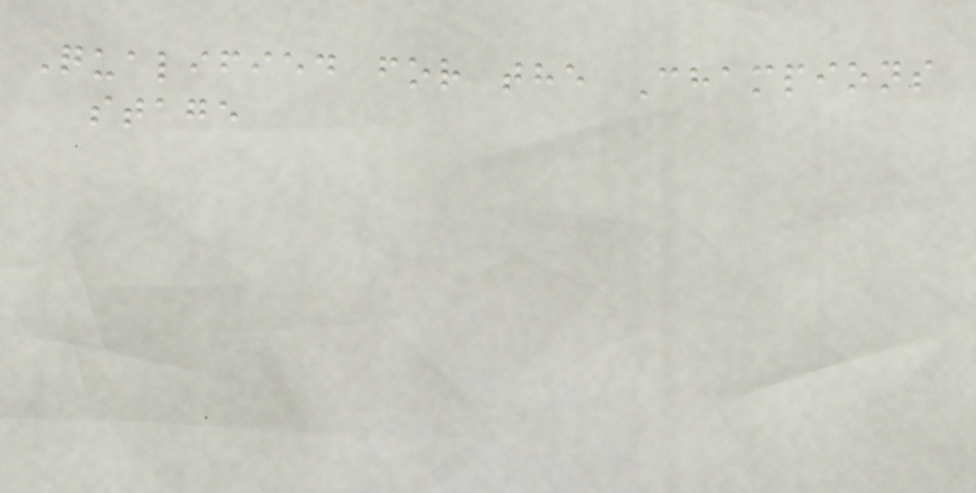Qualified for the Champions
stage
